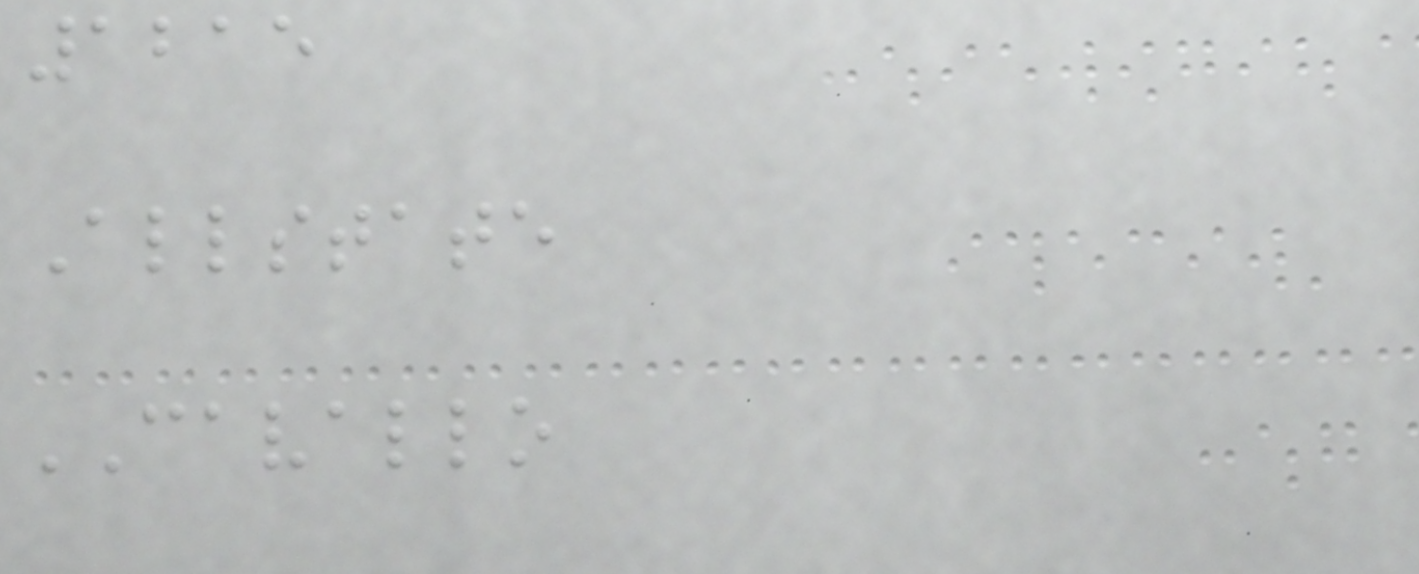1215
Allstate
CAVALLO
